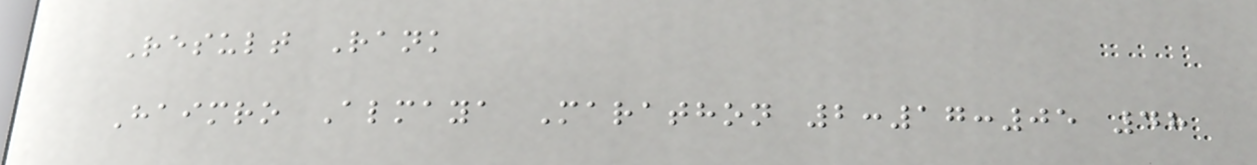Result Rank
Haimro Almaya Marathon 2:17:05 48
